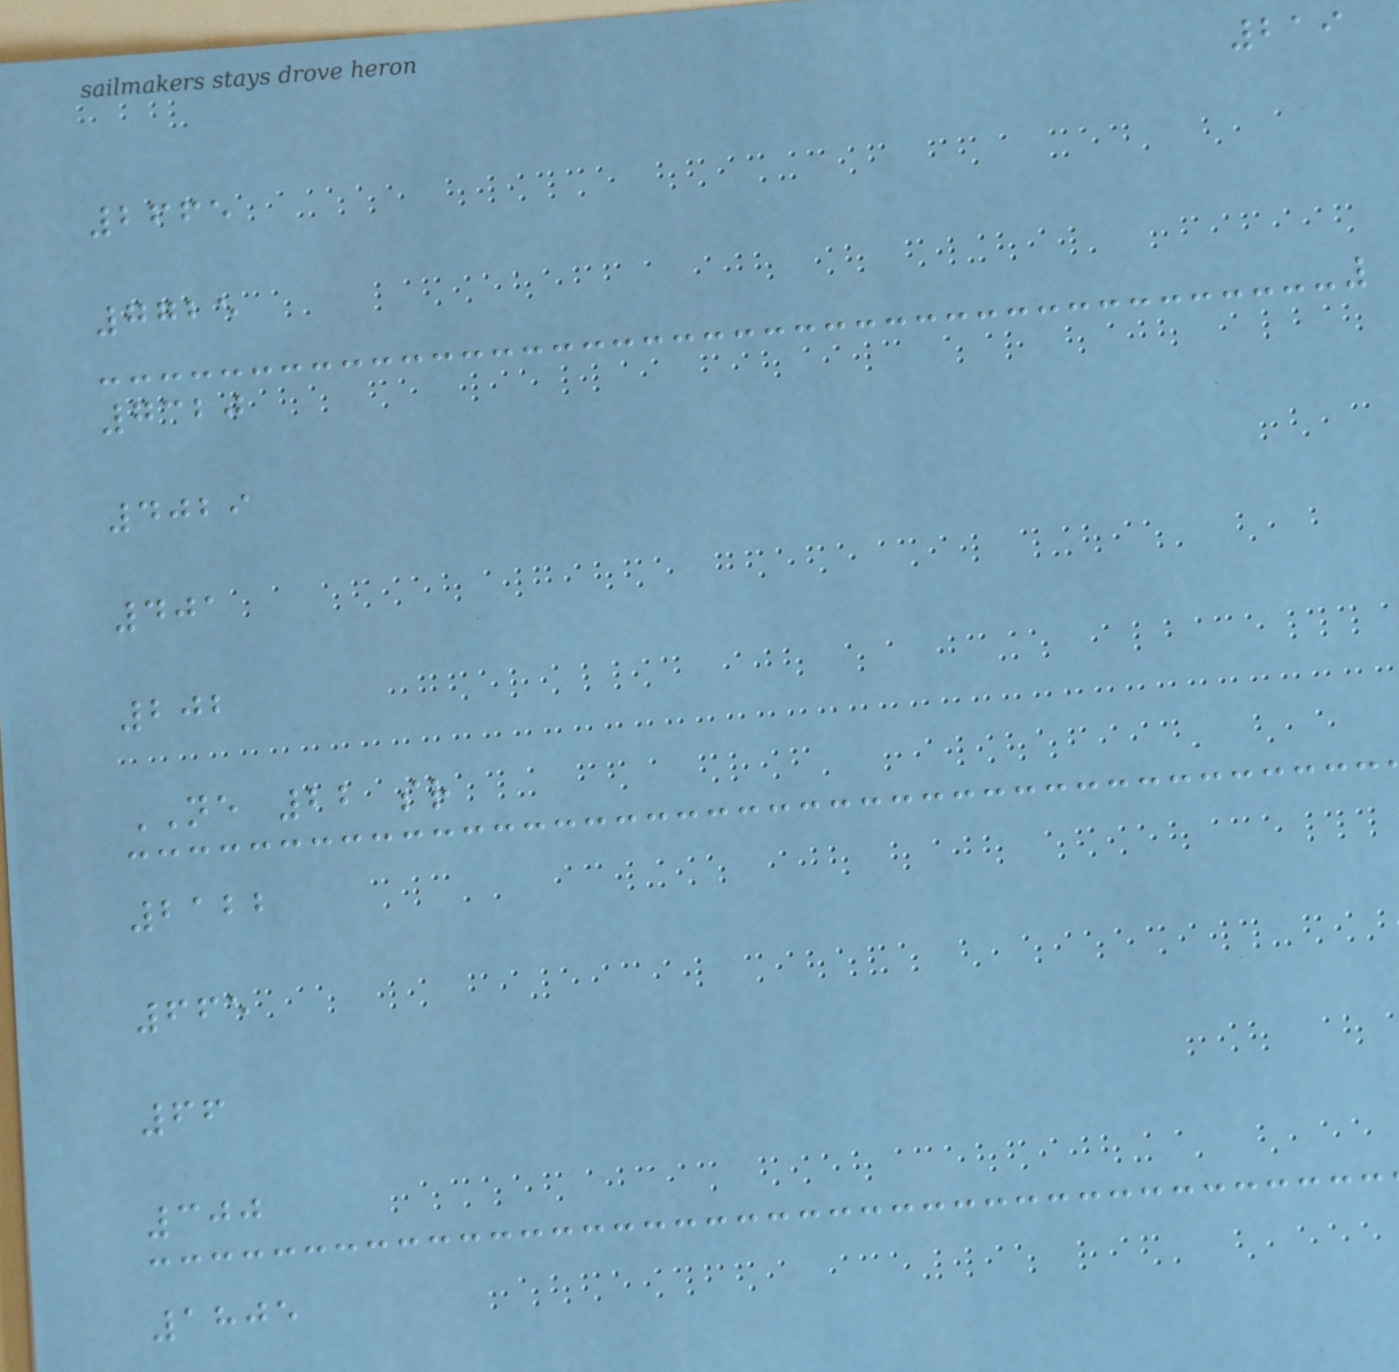219
2665
7725
7320
4029
401
202
NE 22 sr
2122
665
66
300
1805
